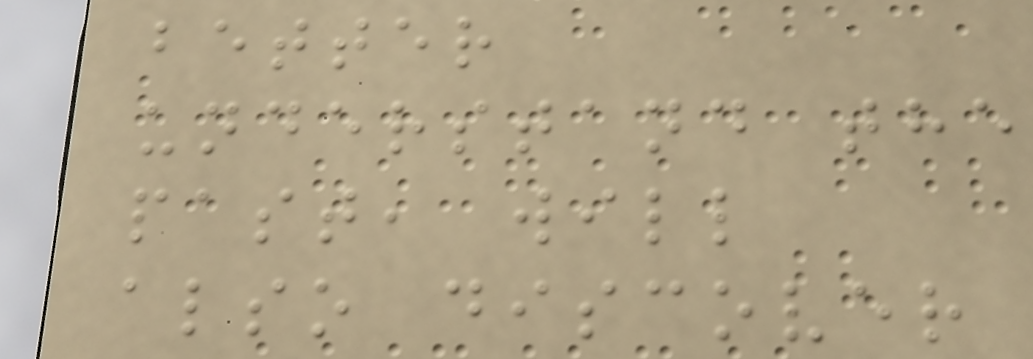better
understand the
past, will
also discover
